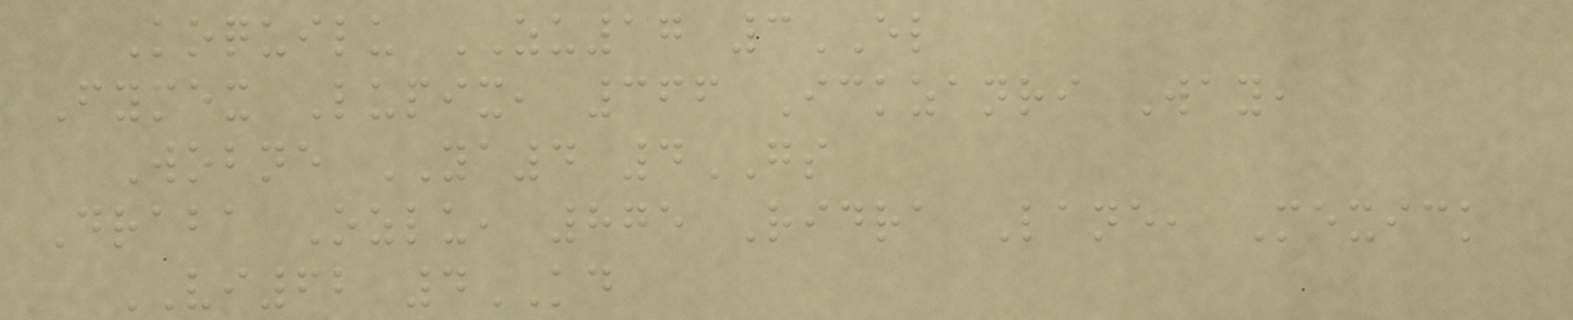Koquilu ZU17 3EL
Fymex Lupix, 366 Ickzanri Way,
Wobne YA4 4GS
Draba Ozlu, 875 Ridra Lane, Mexick
VI62 4KD
